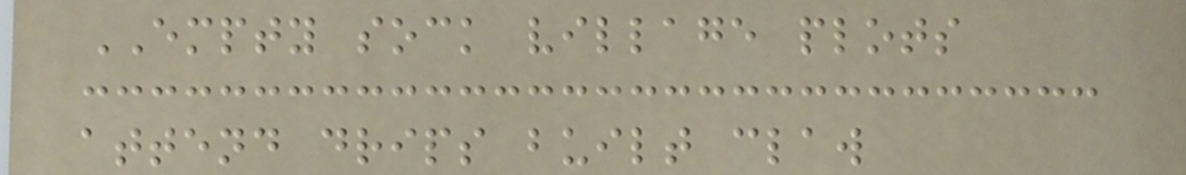EMPTY sock village plots
attend drips built claw
